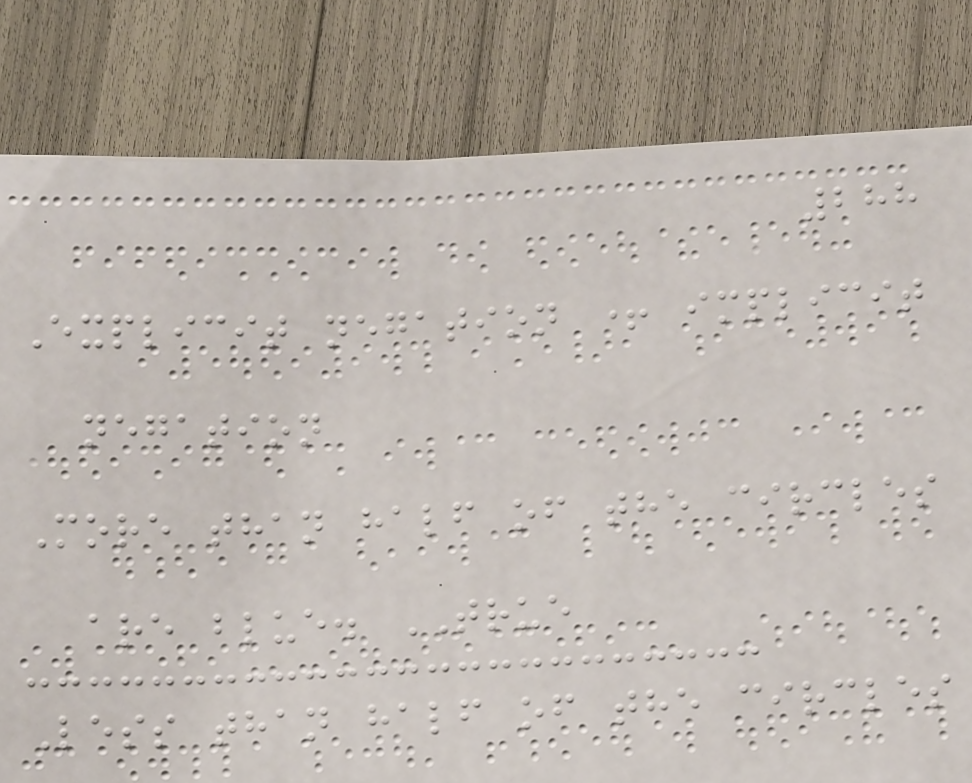288
Explicit negation + implicit
negation
More than half of the circles
are blue. TRUE
Less than half of the circles
